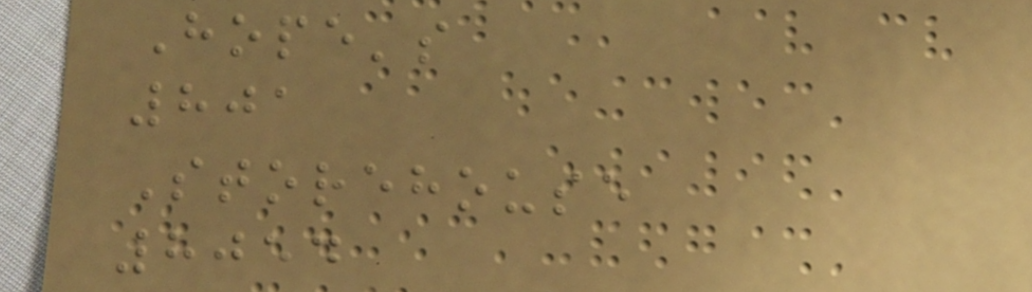Hope's
801
Storehouse
8054
